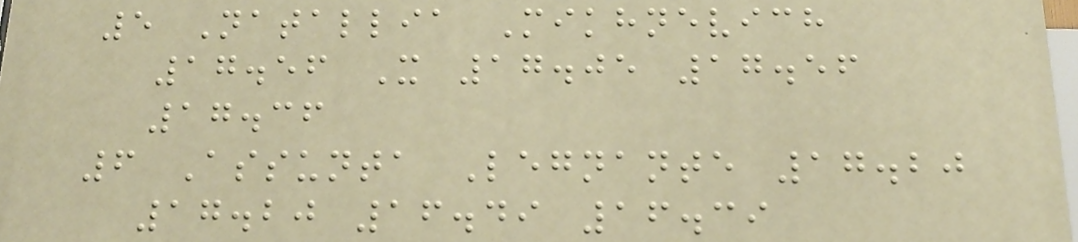5 Natallia Mikhnevich
17.56 X 17.05 17.56
17.36
6 Assunta Legnante 17.20
17.20 16.49 16.39
